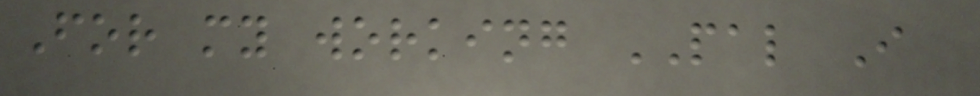For my working PAL I
